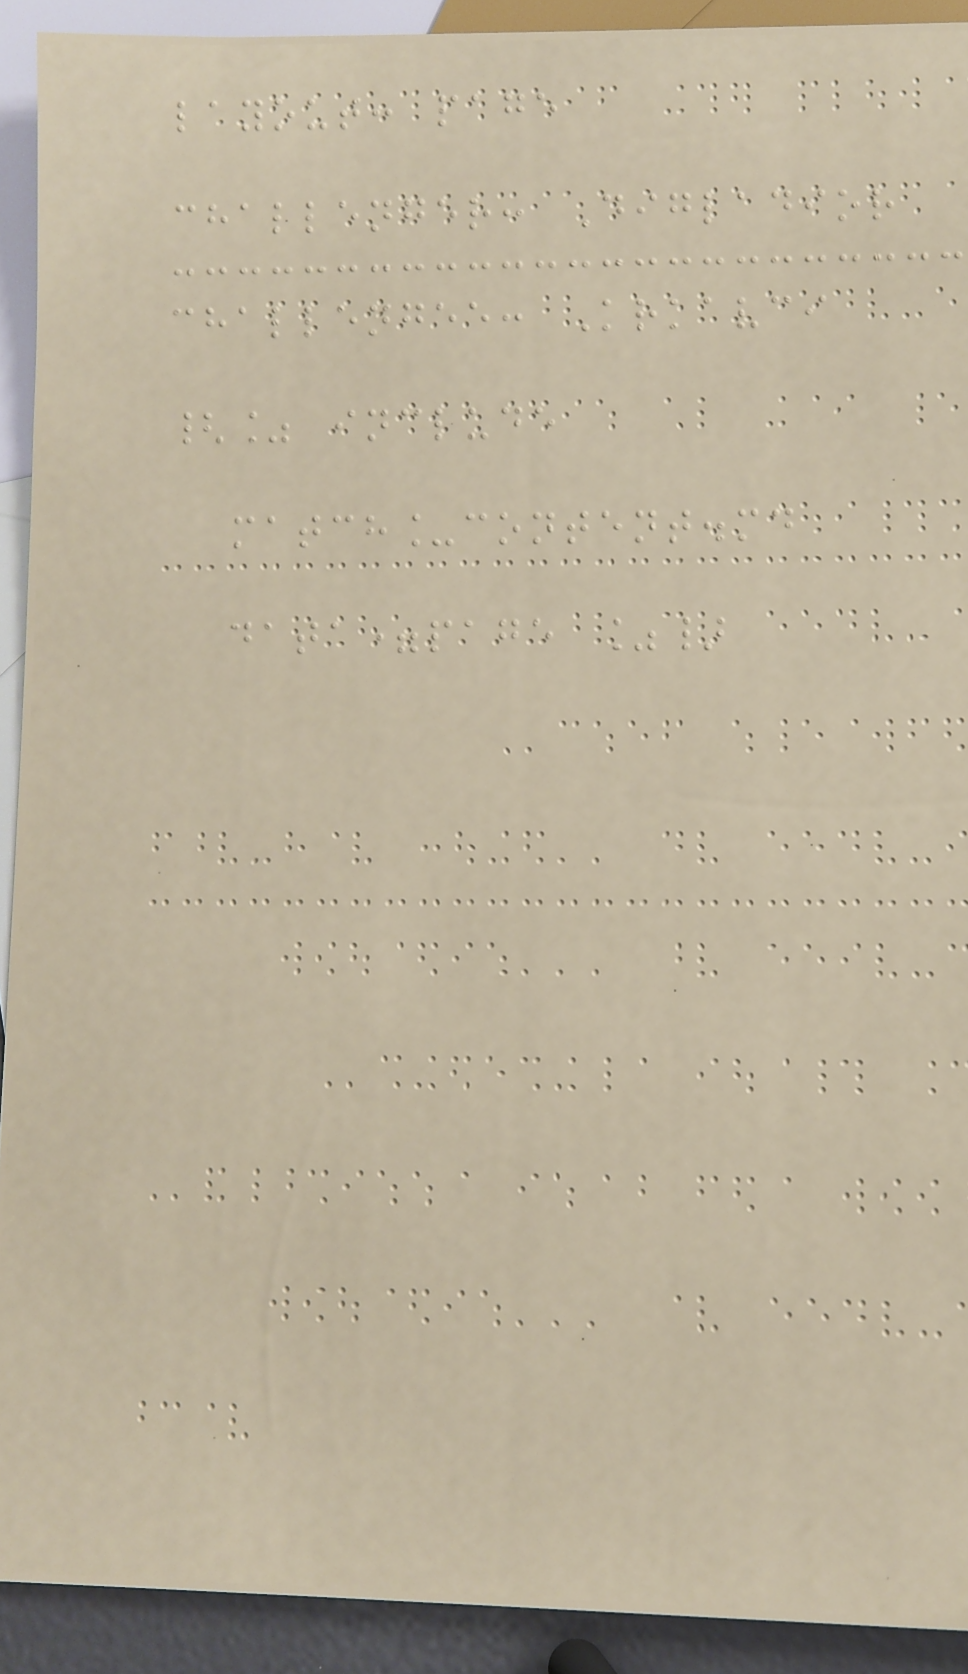layout: page
challenger: Digladior
challengee: Krkavci
{% include
match_content.md
data=page %}
